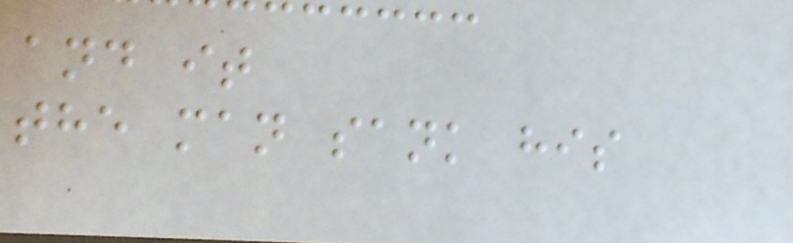and it
the man sank his
